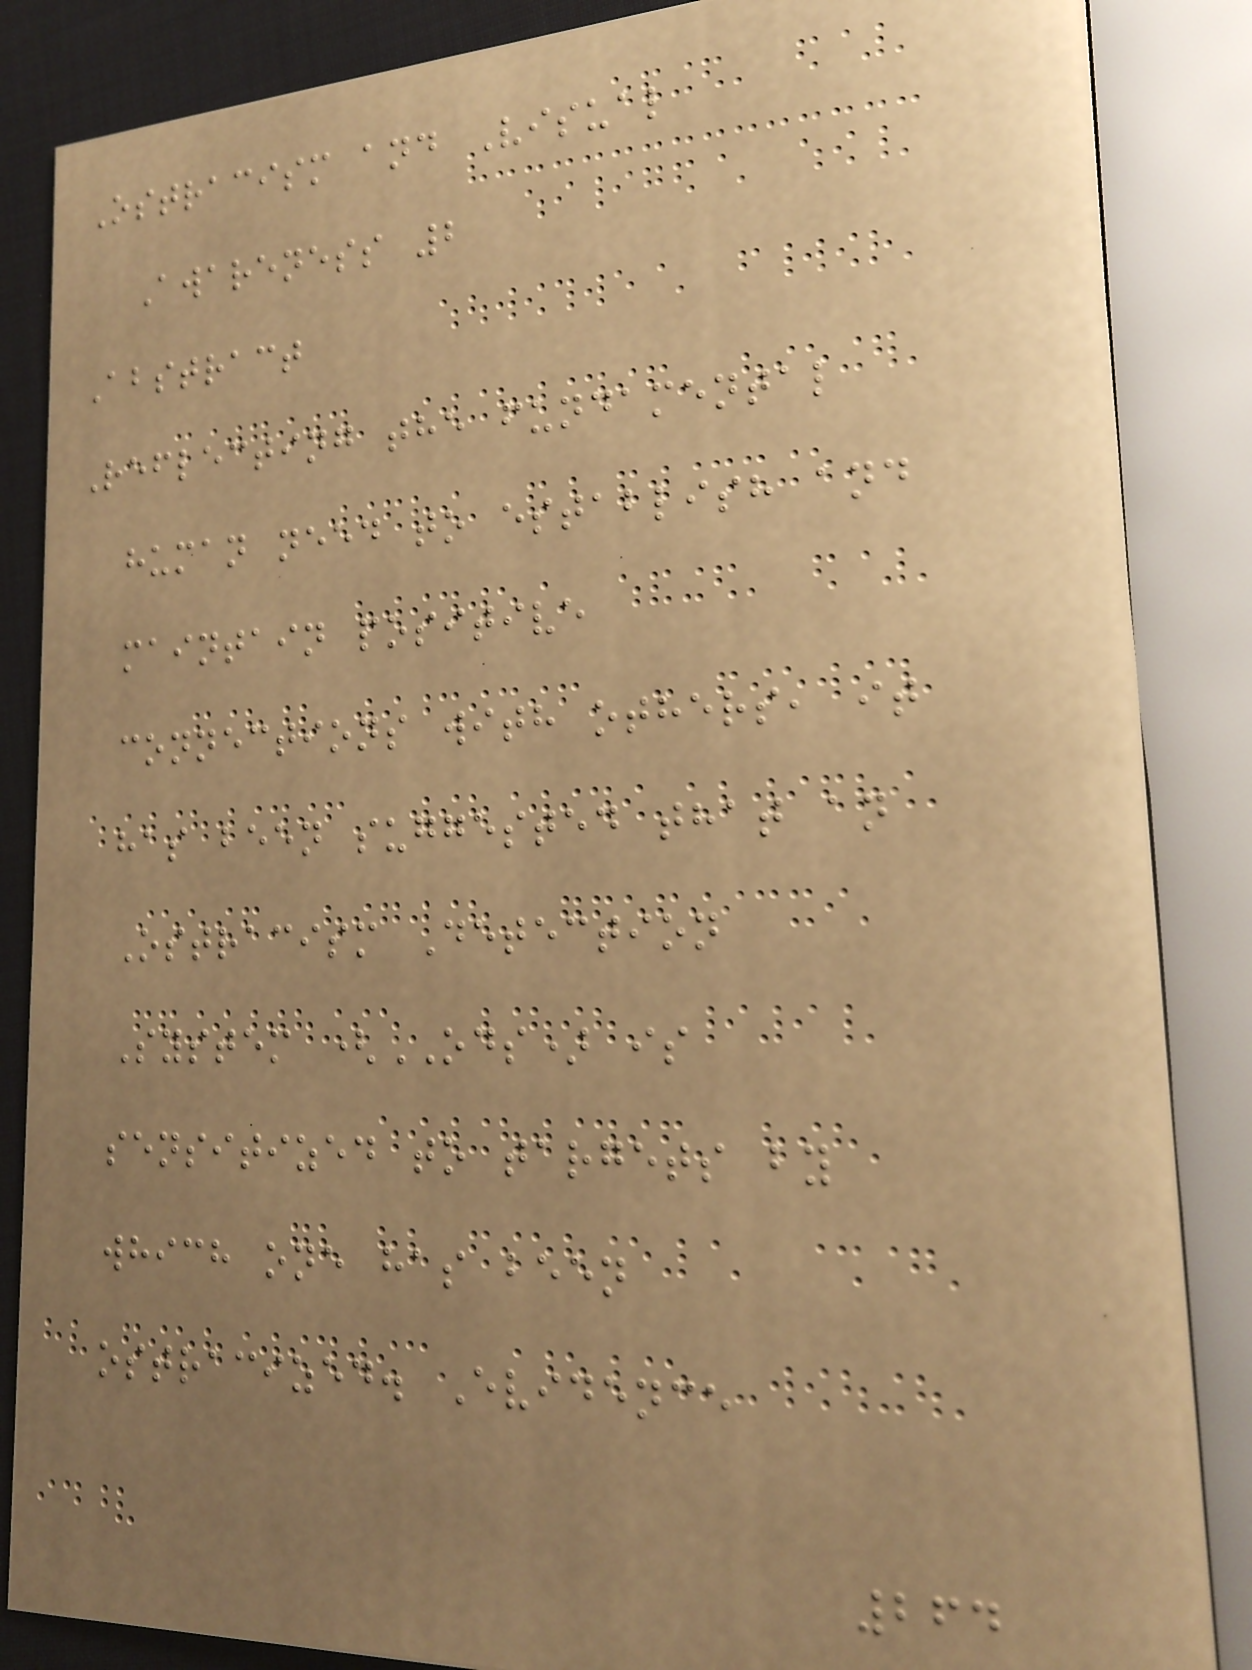Ostracism and Visual
Awareness 2
Abstract
Reflecting the fundamental
human need to establish and
maintain positive
connections with others, it
has been suggested that an
Ostracism Detection
System (ODS) is
sensitized to targets by
which one has been
ostracized. Evidence
264
